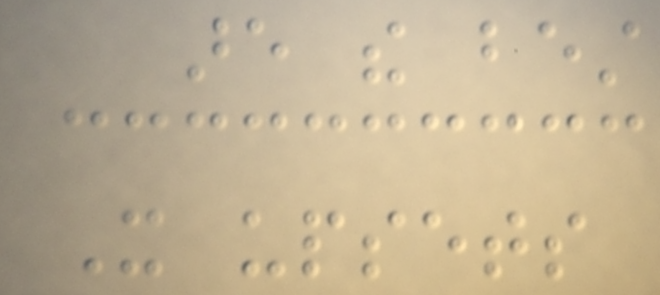are the best
It upsets
